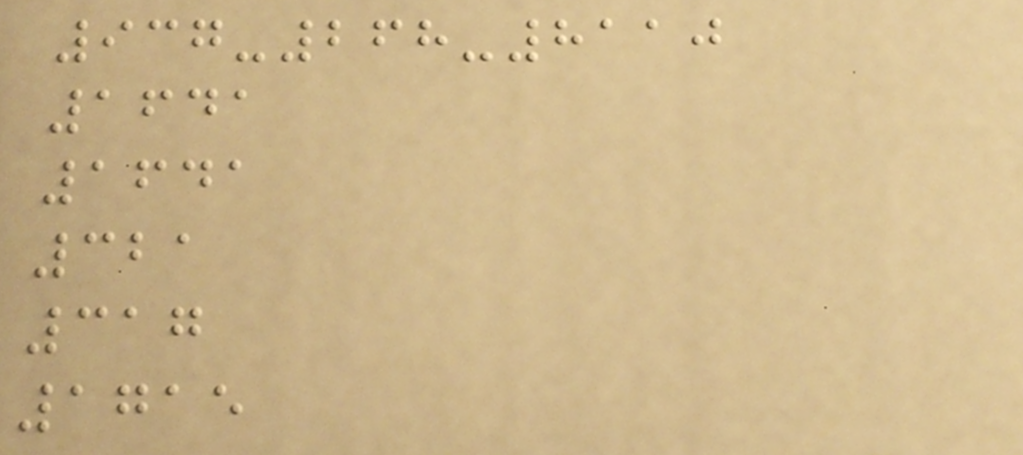937-268-8110
1641
1641
321
317
1715
